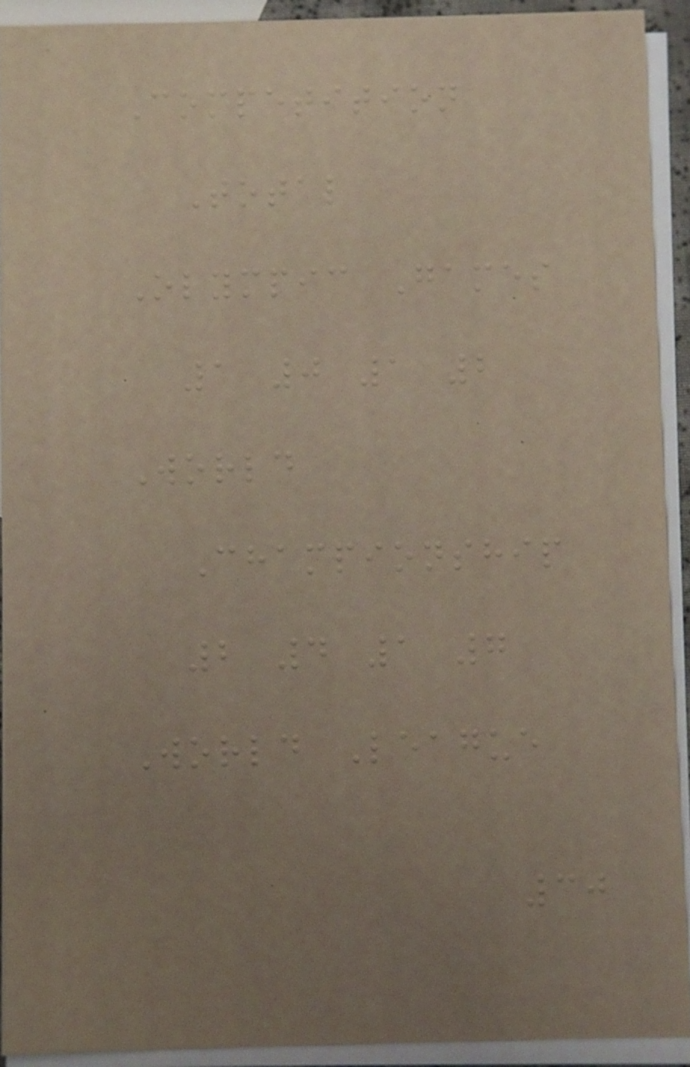Competition
Total
Olympic Games
1 0 1 2
World
Championship
2 4 1 7
World League
30
